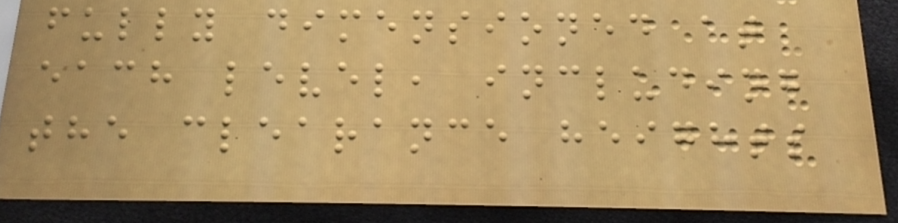fully dimensioned at
each level, including
the clearance heights
